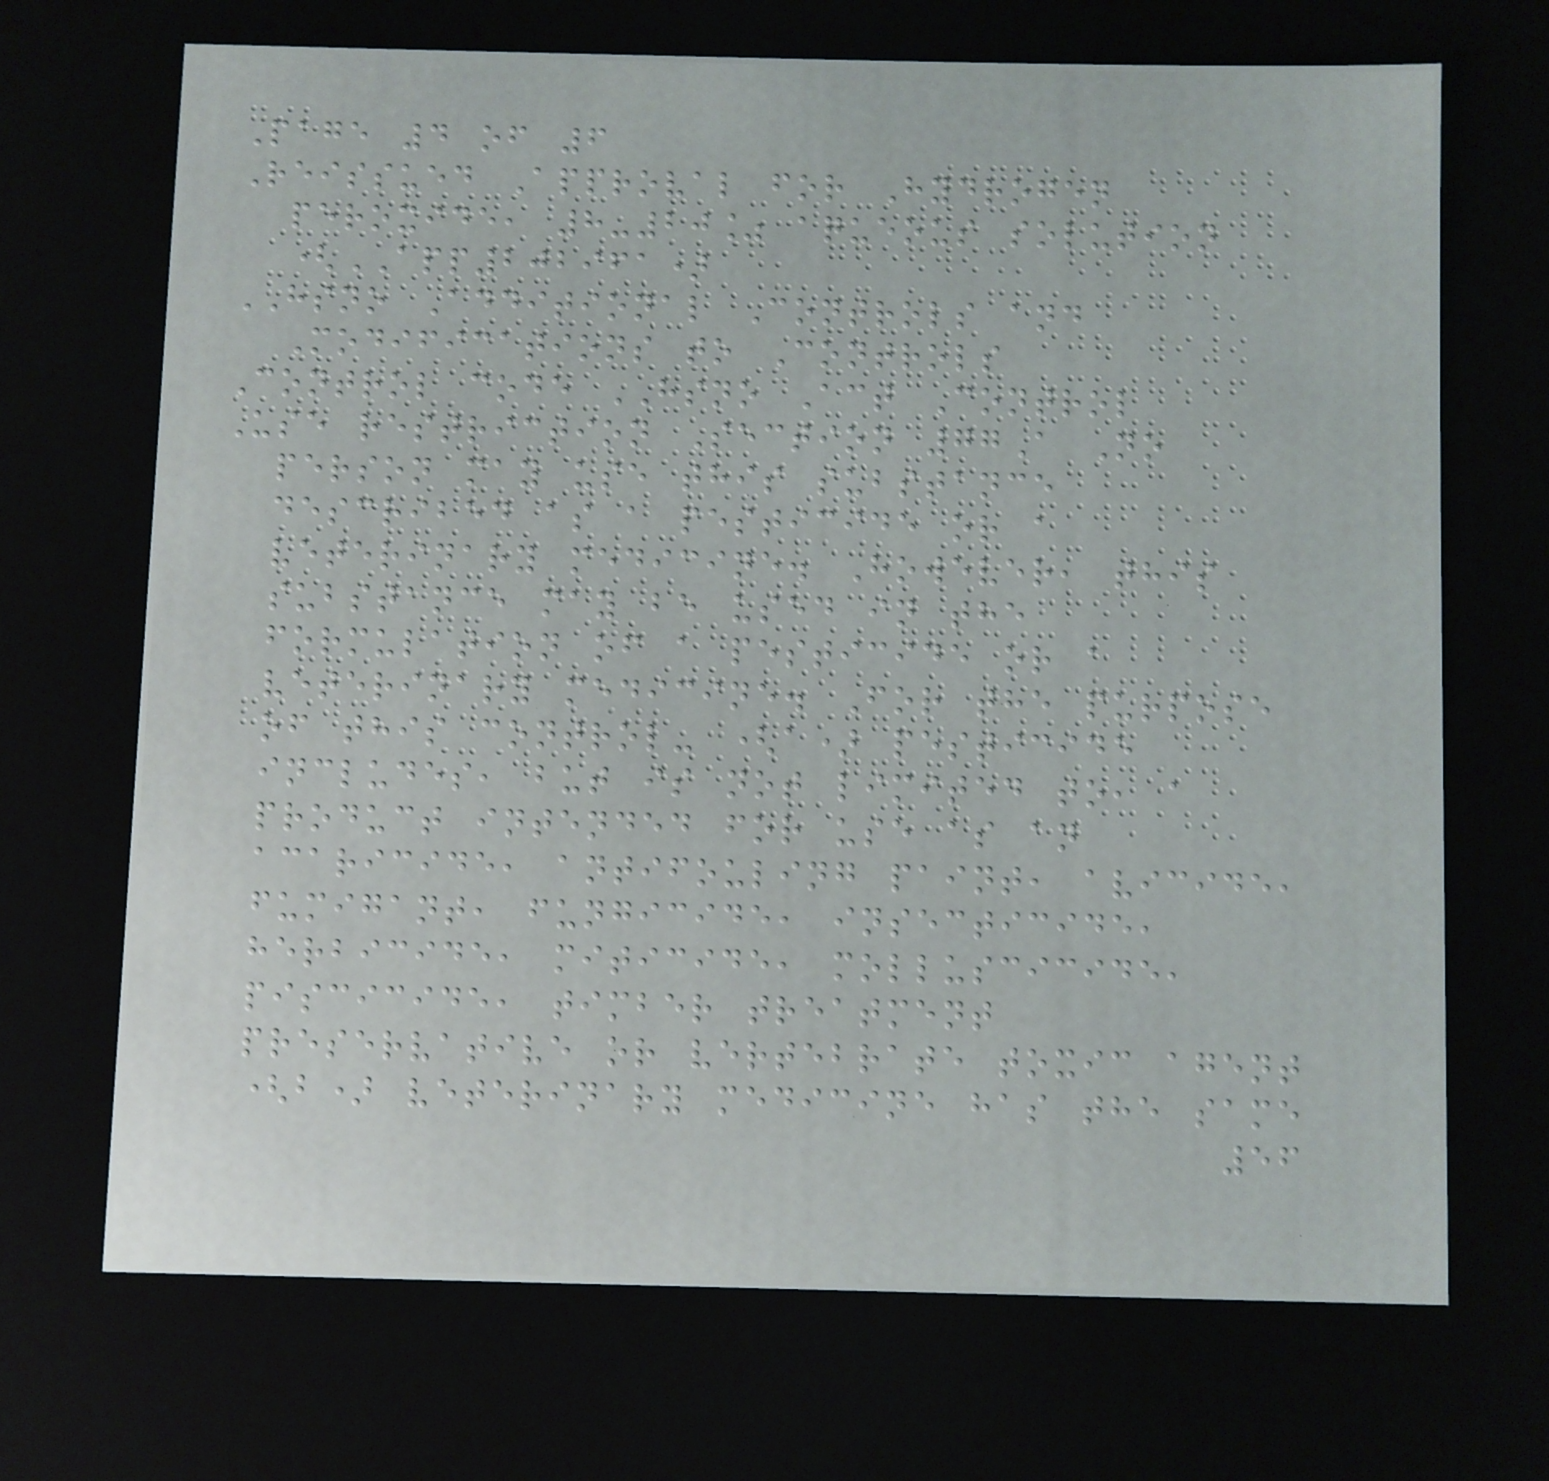Page 4 of 6
Reissued Approval for Hydrogen
peroxide, 8-20% aqueous solution
(APP202961)
HSNO Additional Controls and
Modifications to Controls
Control code HSNO Act Control
Use restriction Section 77A No
person may use this substance
described as a pesticide or a
veterinary medicine. However, this
substance may be used in the
formulation of a pesticide or a
veterinary medicine. For the purpose
of this control- (a) pesticide
includes, but is not limited to, a
product intended for use as an
acaricide, antifouling paint, avicide,
fumigant, fungicide, insecticide,
herbicide, miticide, molluscicide,
piscicide, timber treatment
preservative or vertebrate toxic agent
(b) veterinary medicine has the same
56
